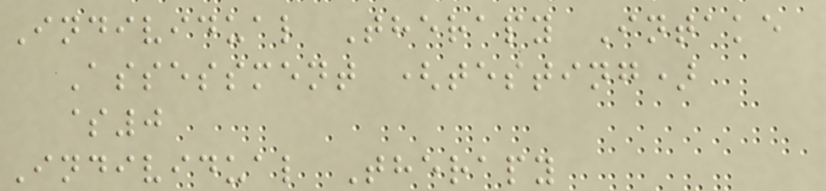Individual Therapy Intake
Assessment (testing)
$0
Individual Therapy
